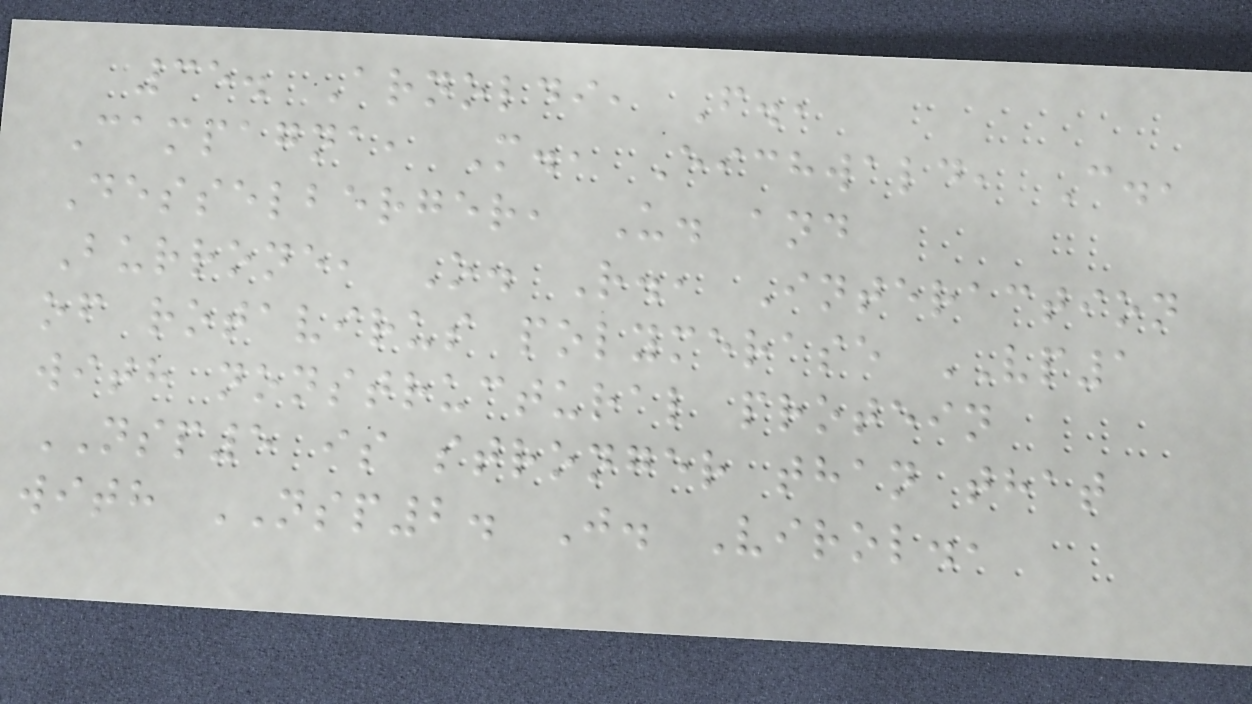35. Arnoldi, F.,
Campagna, M., Eichwald, C.,
Desselberger, U. and
Burrone, O. R., Interaction
of rotavirus polymerase VP1
with nonstructural protein
NSP5 is stronger than that
with NSP2. J. Virol.,
